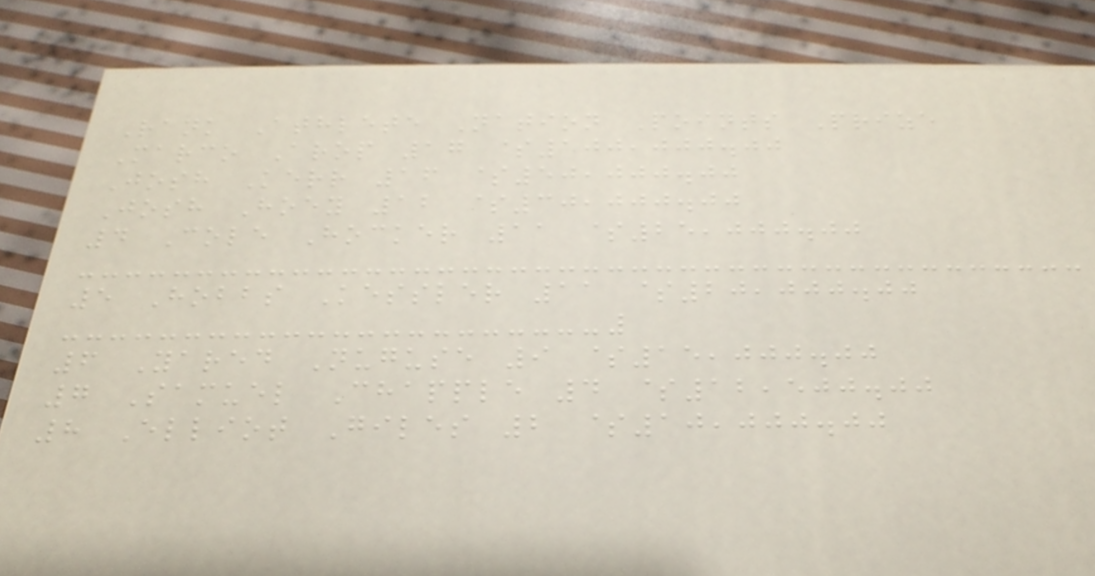Rank Athlete Nation Points Prize
Marco Arop 17 $100,000.00
Josh Kerr 16 $50,000.00
Josh Hoey 12 $30,000.00
4 Cole Hocker 11 $25,000.00
5 Hobbs Kessler 11 $20,000.00
6 Yared Nuguse 9 $15,000.00
7 Samuel Chapple 4 $12,500.00
8 Elliot Giles 2 $10,000.00
